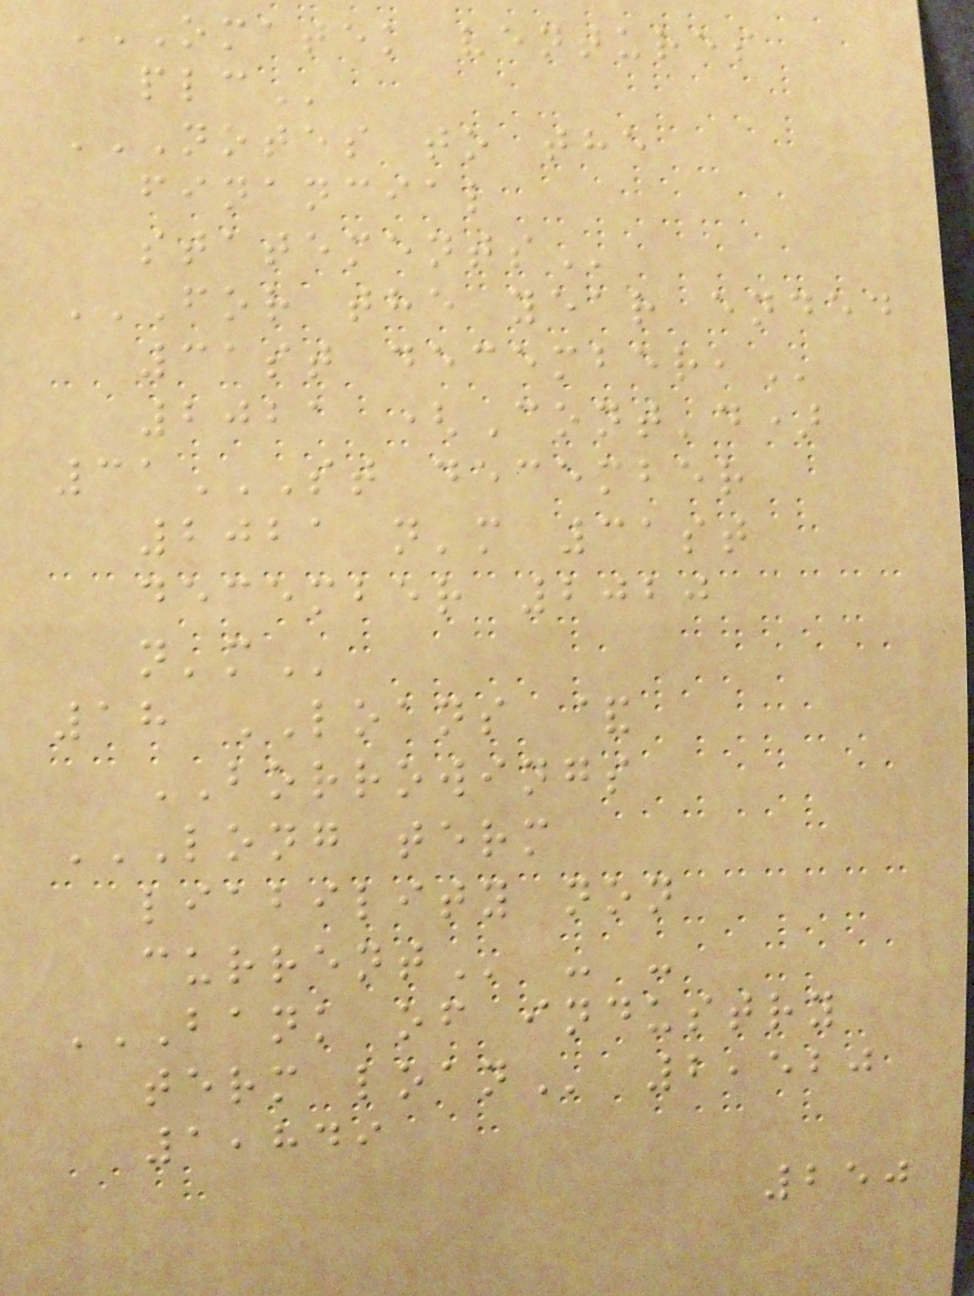OMATEK VENTURES
PLC
NOTES TO THE
FINANCIAL
STATEMENTS
FOR THE YEAR ENDED
31ST DECEMBER,
2021 (Cont'd)
31ST DECEMBER
2021 N'M 31ST
DECEMBER 2020
N'M
18 LOANS &
BORROWINGS
LONG TERM
LIABILITY NON
CURRENT - -
BANK OF INDUSTRY
TERM LOAN 2,520
1,849
250
